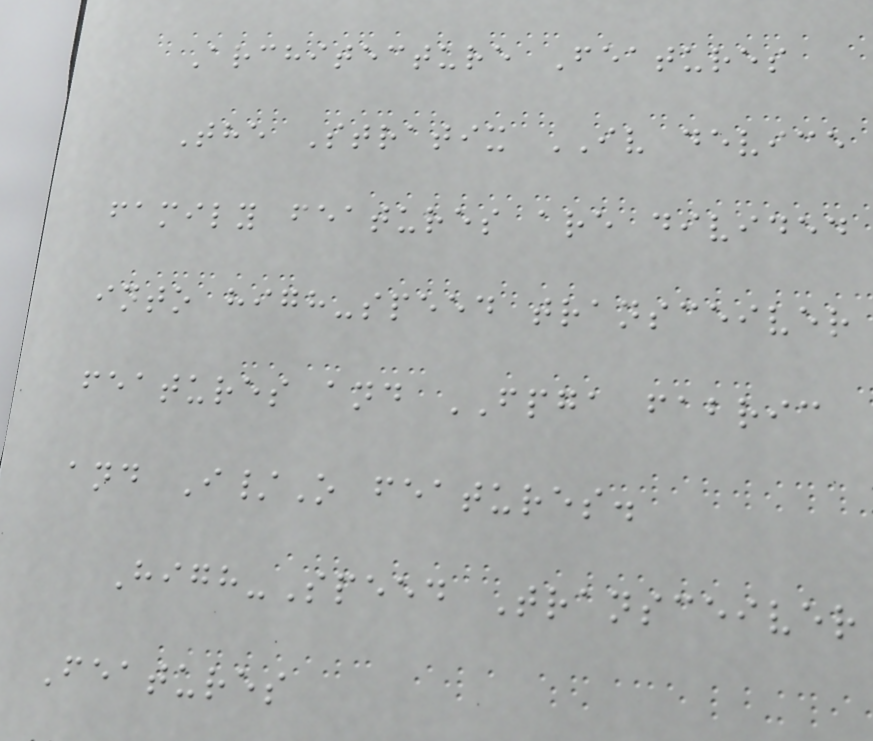Architecture Features
The Stratix IV device
family features are divided
into high-speed transceiver
features and FPGA fabric
and I/O features.
High-Speed Transceiver
Features
